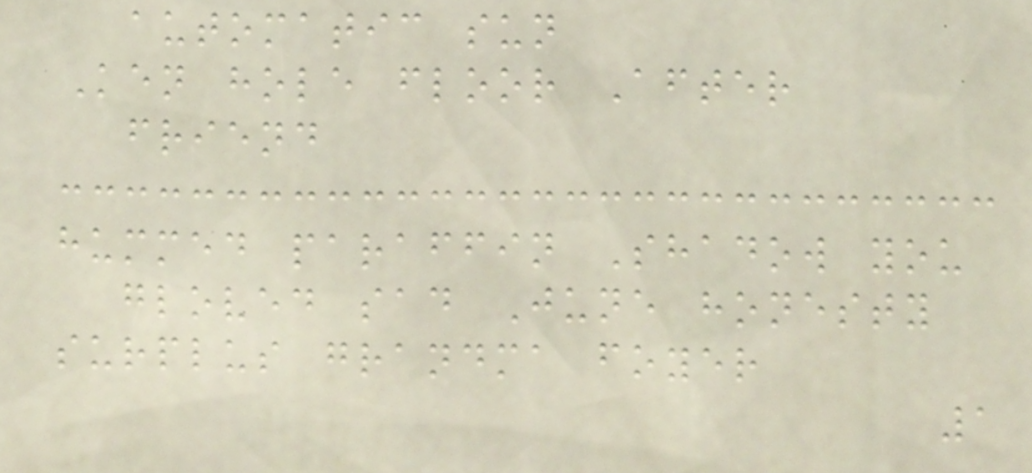automatic sun
Ken hole floor After
friend
hummed paraffin Shadow you
gloved sad June honesty
surplus grandma foyer
1
